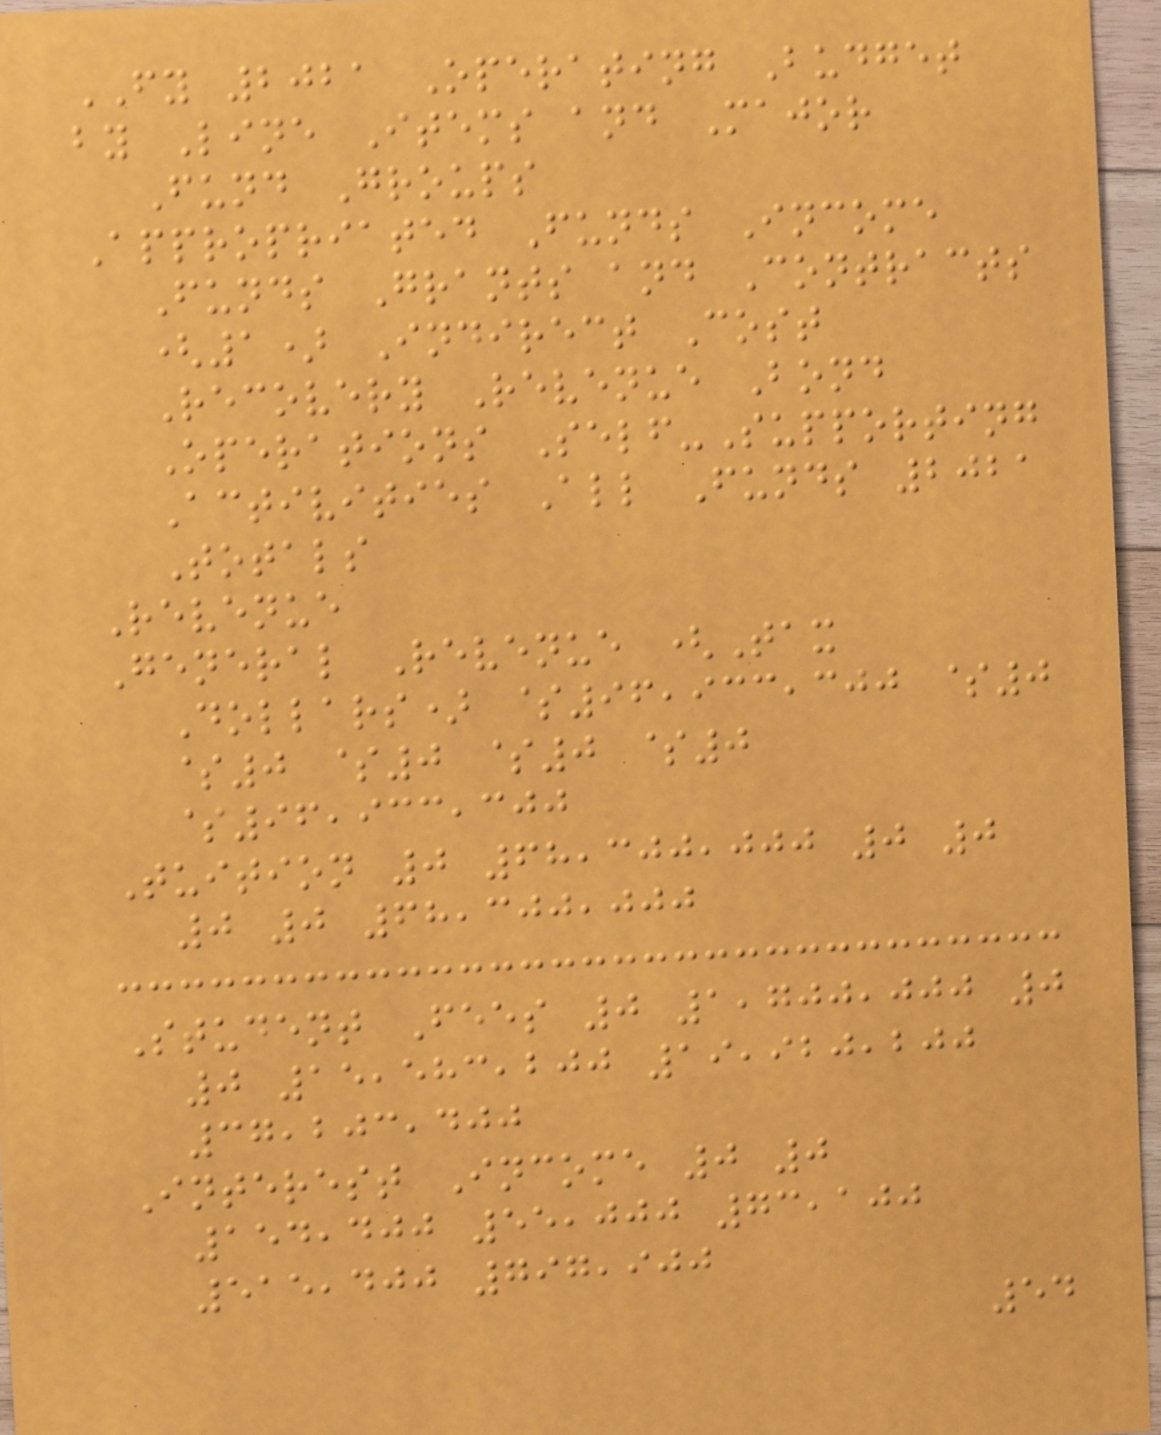FY 2021 Operating Budget
by Line Items and Major
Fund Groups
Appropriated Funds Income
Funds Grants and Contracts
(1) Indirect Cost
Recovery Revenue Bond
Operations Self-Supporting
Activities All Funds 2021
Totals
Revenue
General Revenue (Tax
Dollars) $96,933,300 $0
$0 $0 $0 $0
$96,933,300
Tuition 0 68,300,000 0 0
0 0 68,300,000
Student Fees 0 1,700,000 0
0 15,583,200 19,920,200
37,203,400
Interest Income 0 0
154,400 55,000 73,100
515,400 797,900
54
